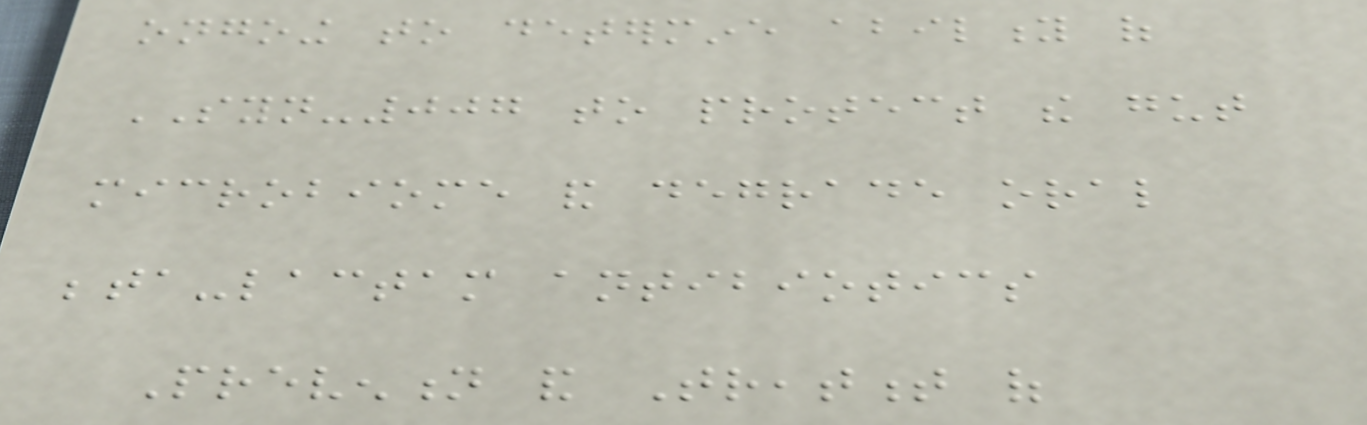ongoing to determine ability of
SYN-007 to protect the gut
microbiome and degrade oral
beta-lactam antibiotics
Prevention and Treatment of
